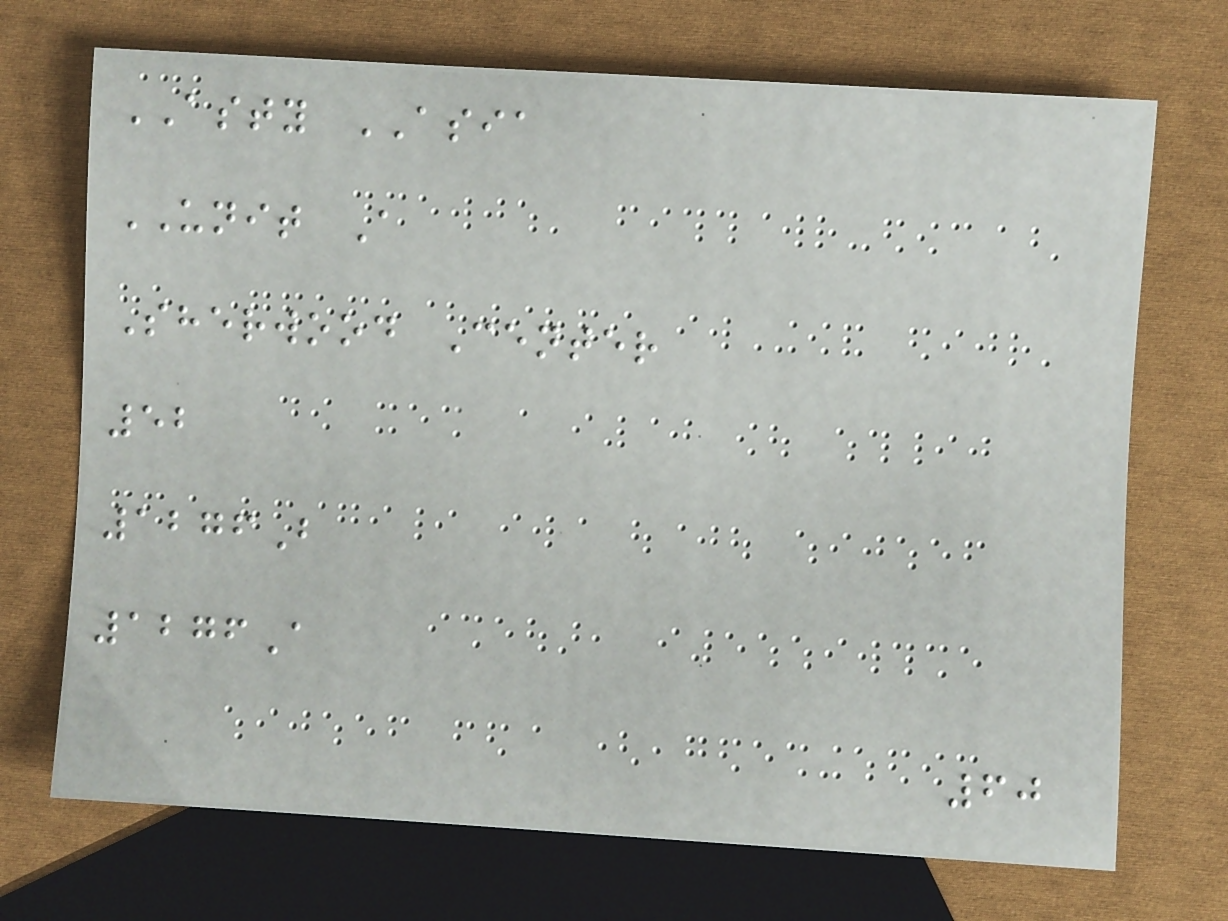ASTY ASIA
UNIT A
Sherwood Center
52
1276B
1276A
60
